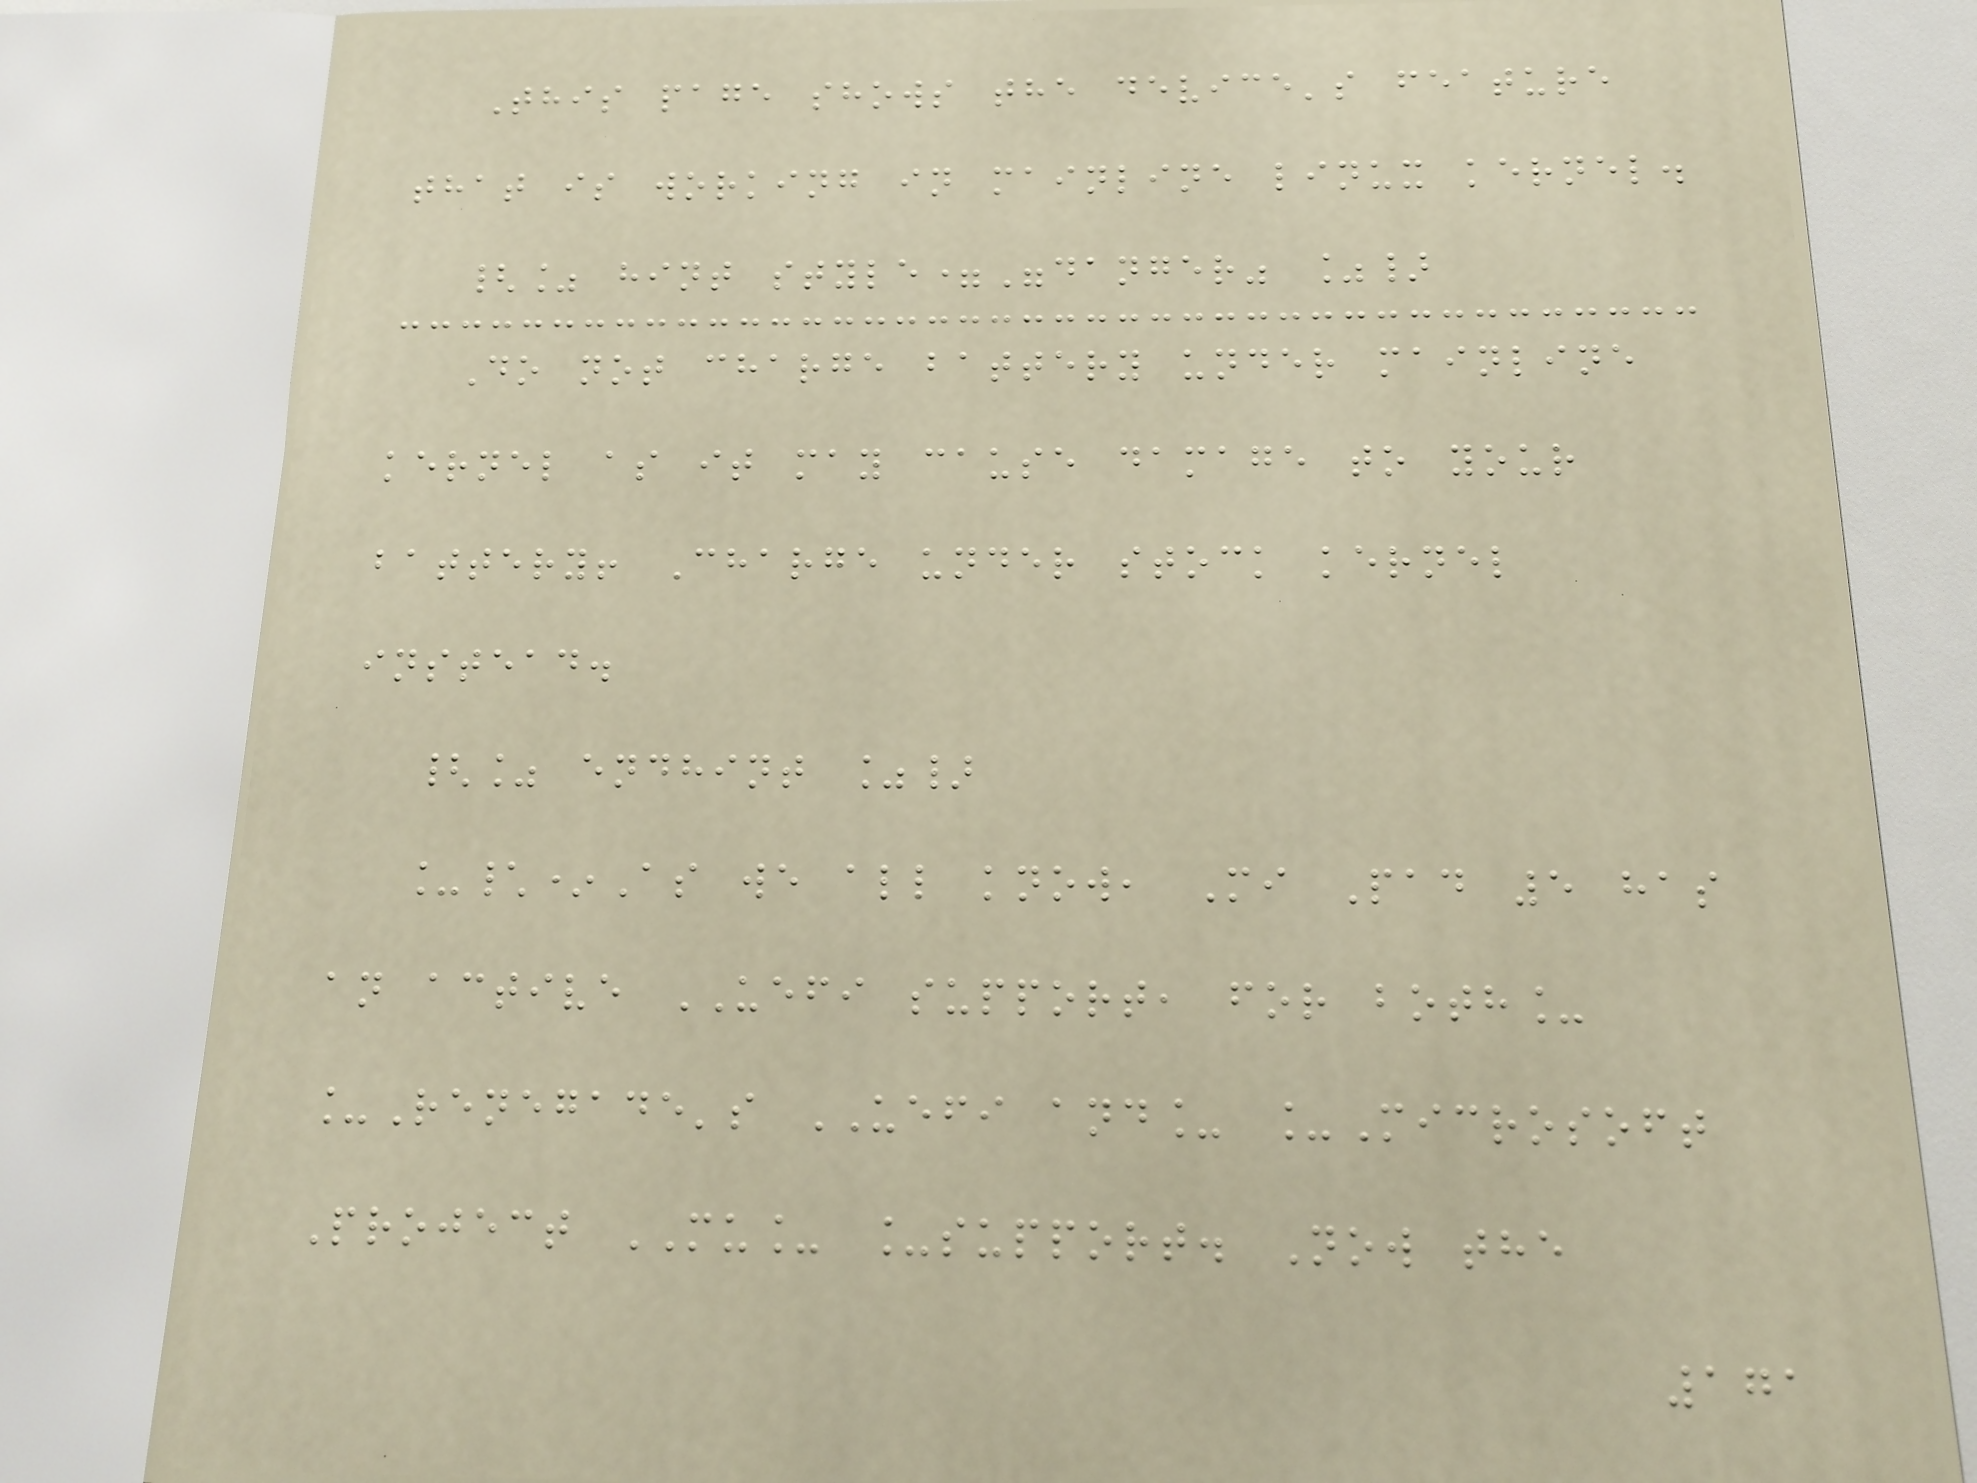This page shows the device's feature
that is working in mainline linux kernel.
{% hint style="danger" %}
Do not charge battery under mainline
kernel as it may cause damage to your
battery! Charge under stock kernel
instead.
{% endhint %}
_\*As we all know, Mi Pad 5 has
an active UEFI support, for both_
_Renegade's UEFI and_ _Microsoft
Project MU_ _support. Now the
171
